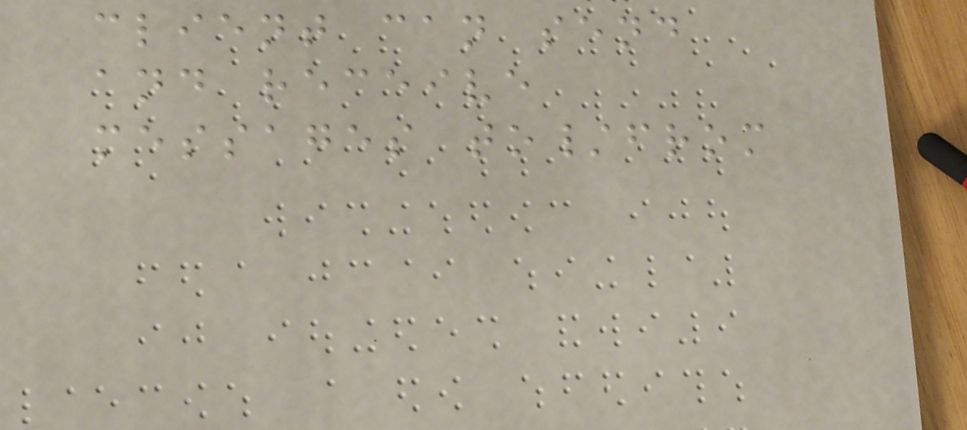client can send
and receive
messages to/from
